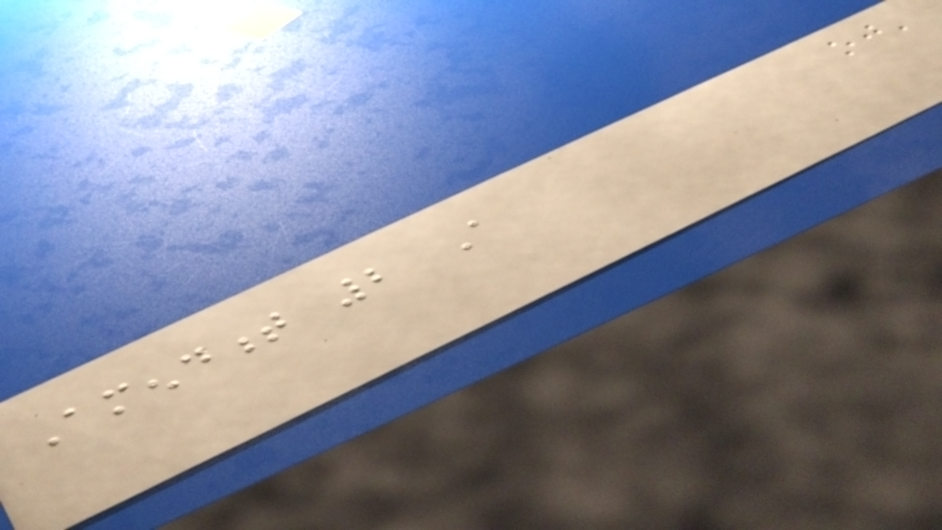Amendment 2 A
